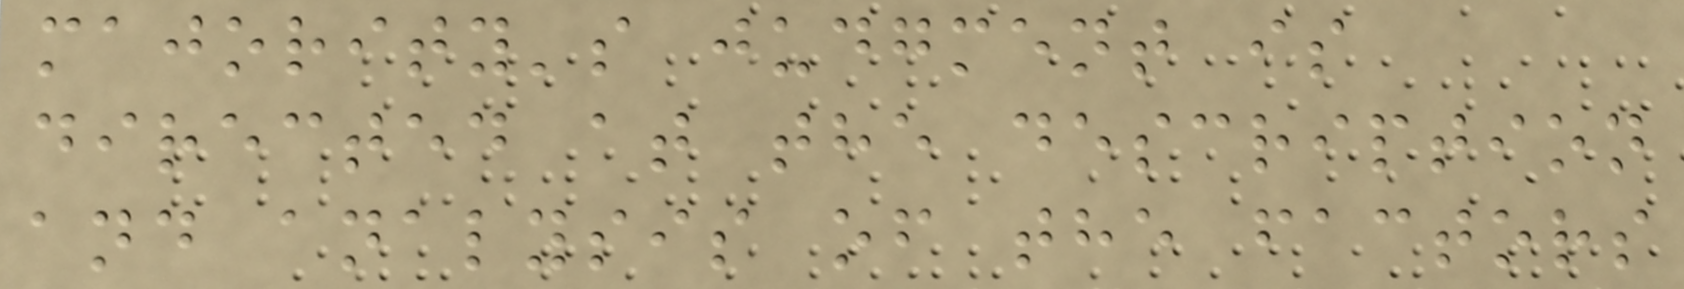majority's judgment is
directed at the description
and analysis of the factors
